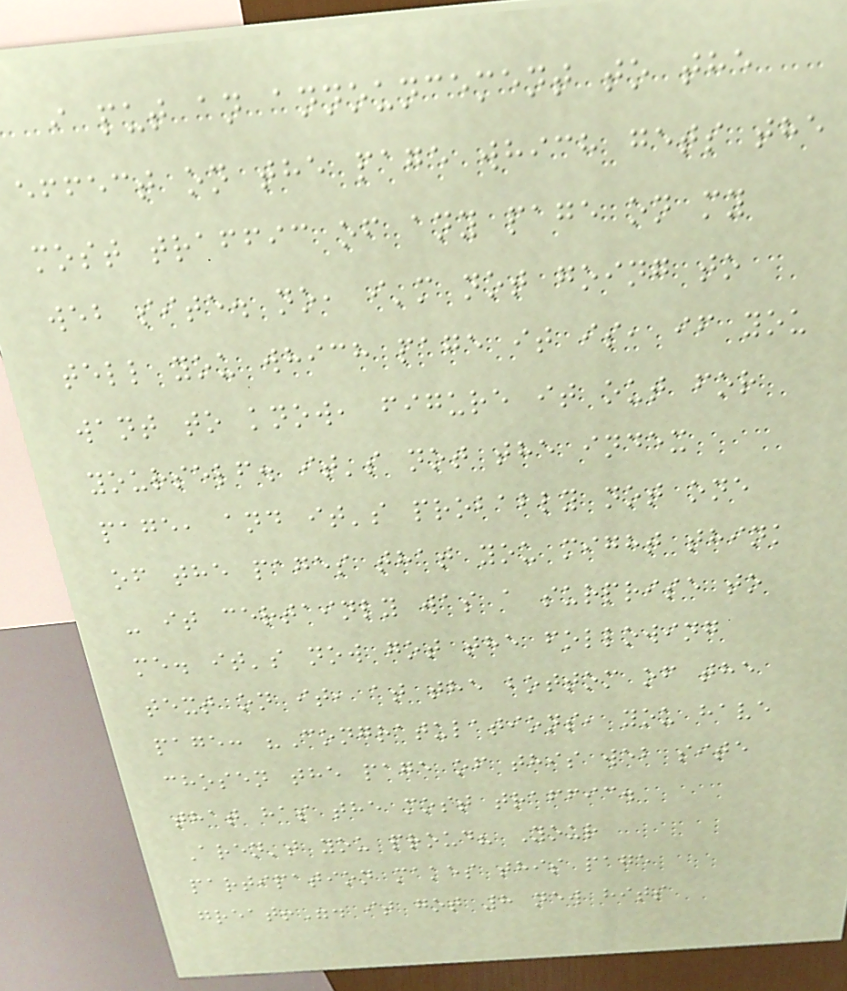i put an announcement to the
effect on the page which gets the
most traffic of any page on my
web site. no, i'm not going to
tell you which page it is, if you
want to know, figure it out for
yourself. it's not the index
page, and it's probably not one
of the pages that you might think
- it certainly was a surprise to
me. it's now got the following
text on it, at the bottom of the
page: "Congratulations, you have
chosen the page of this web site
that has the most traffic.
Aren't you proud? Your
partipation makes this page
great!". it got 8 new hits
